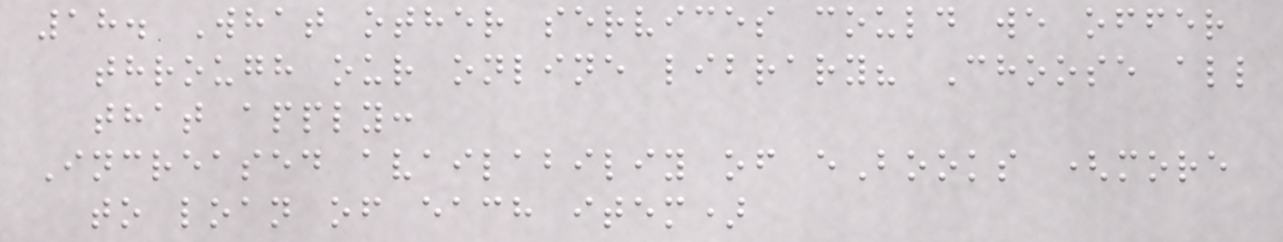18. What other services could we offer
through our online library? Choose all
that apply:
Increased availabiliy of eBooks (more
to loan of each item)
